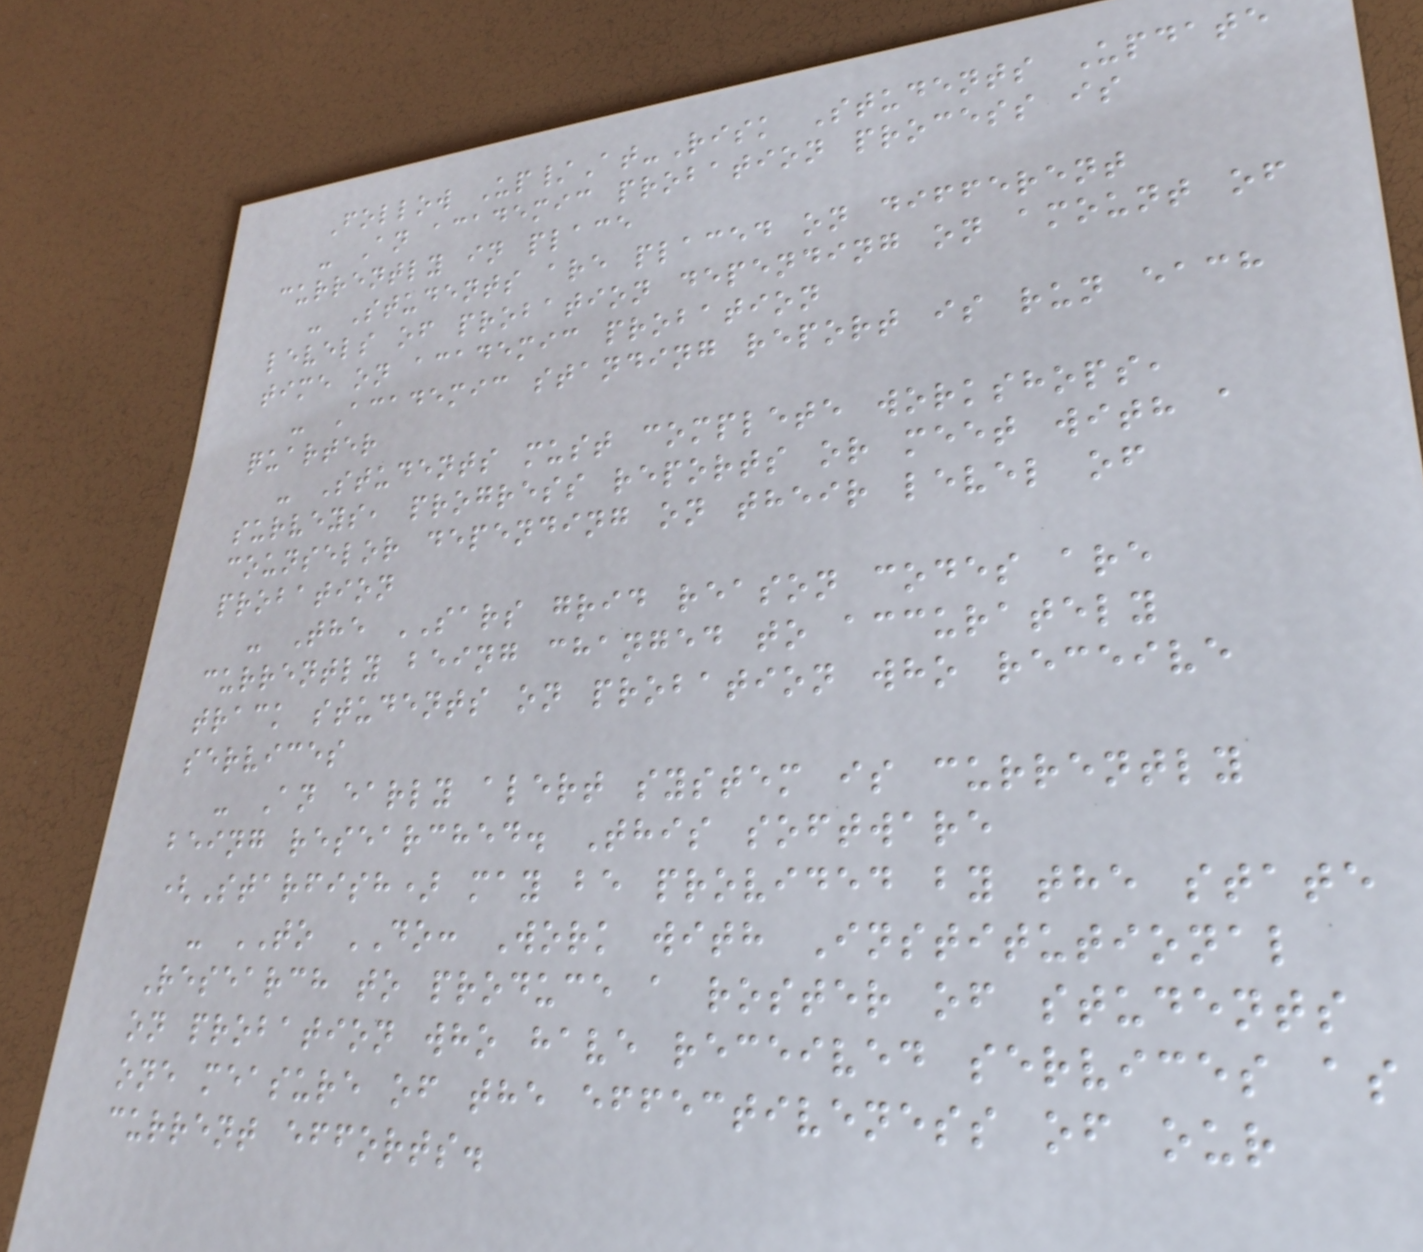Follow Up/At-Risk Students Update
- An academic probation process is
currently in place
- Students are placed on different
levels of probation depending on amount of
time on academic probation
- Academic standing report is run each
quarter
- Students must complete workshops,
surveys, progress reports or meet with a
counselor depending on their level of
probation
- The SARS grid reason codes are
currently being changed to accurately
track students on probation who receive
services
- An early alert system is currently
being researched. This software
(Starfish) may be provided by the state
- TO DO: Work with Institutional
Research to produce a roster of students
on probation who have received services as
one measure of the effectiveness of our
current efforts.
